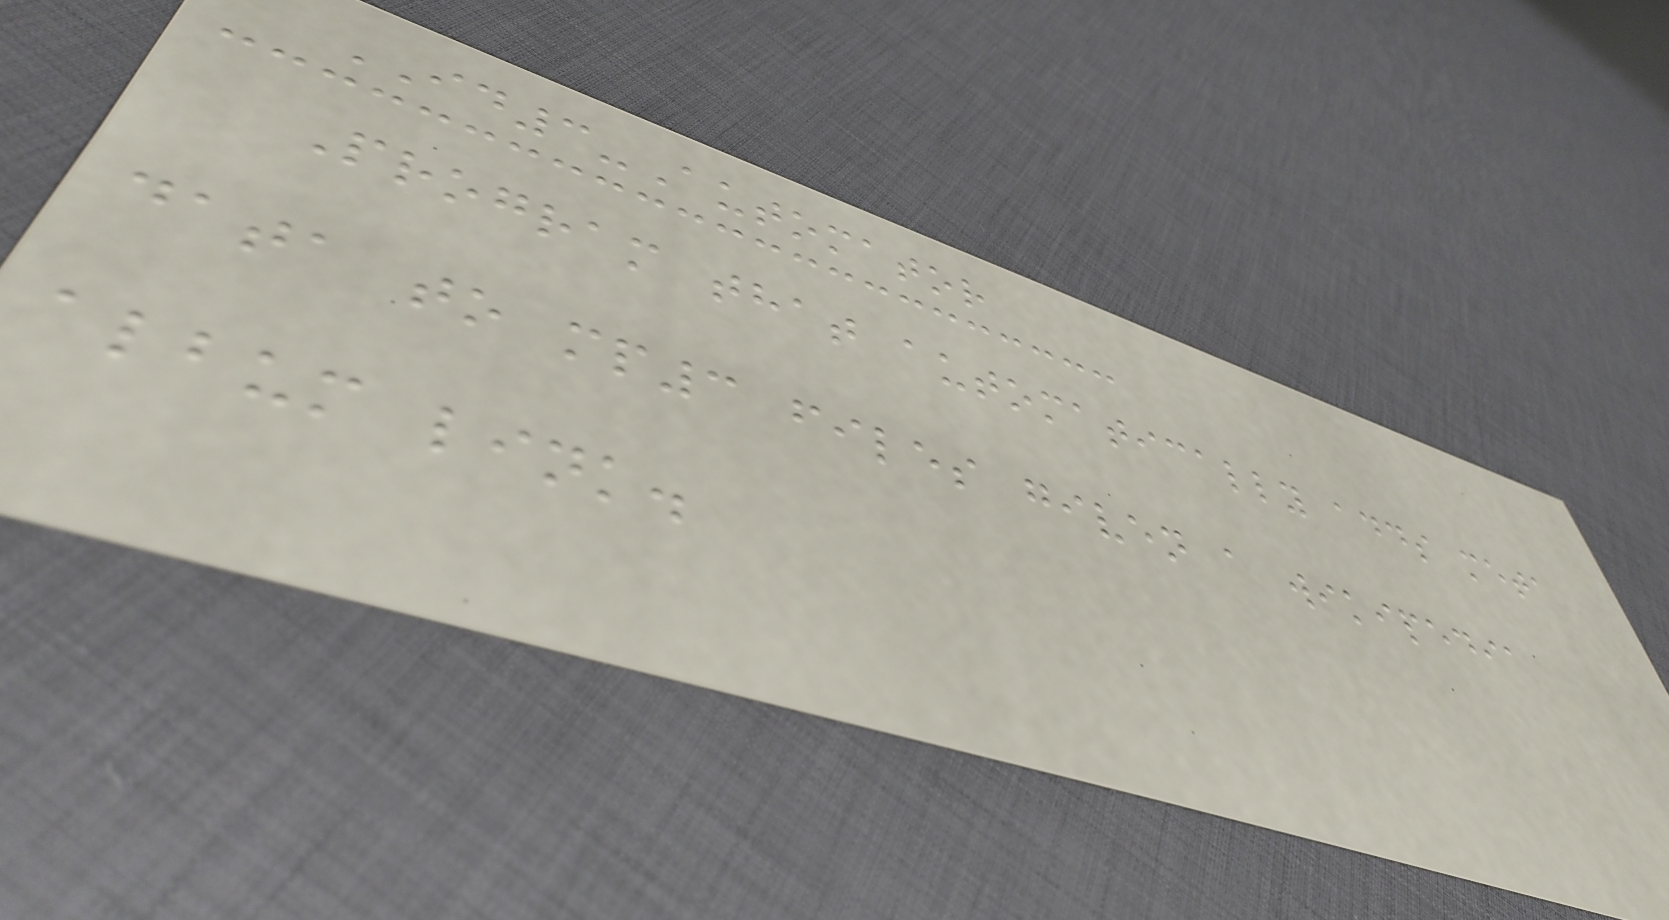ID3-Automator
Program that automatically adds meta
data to mp3 files given a wikipedia
album link.
